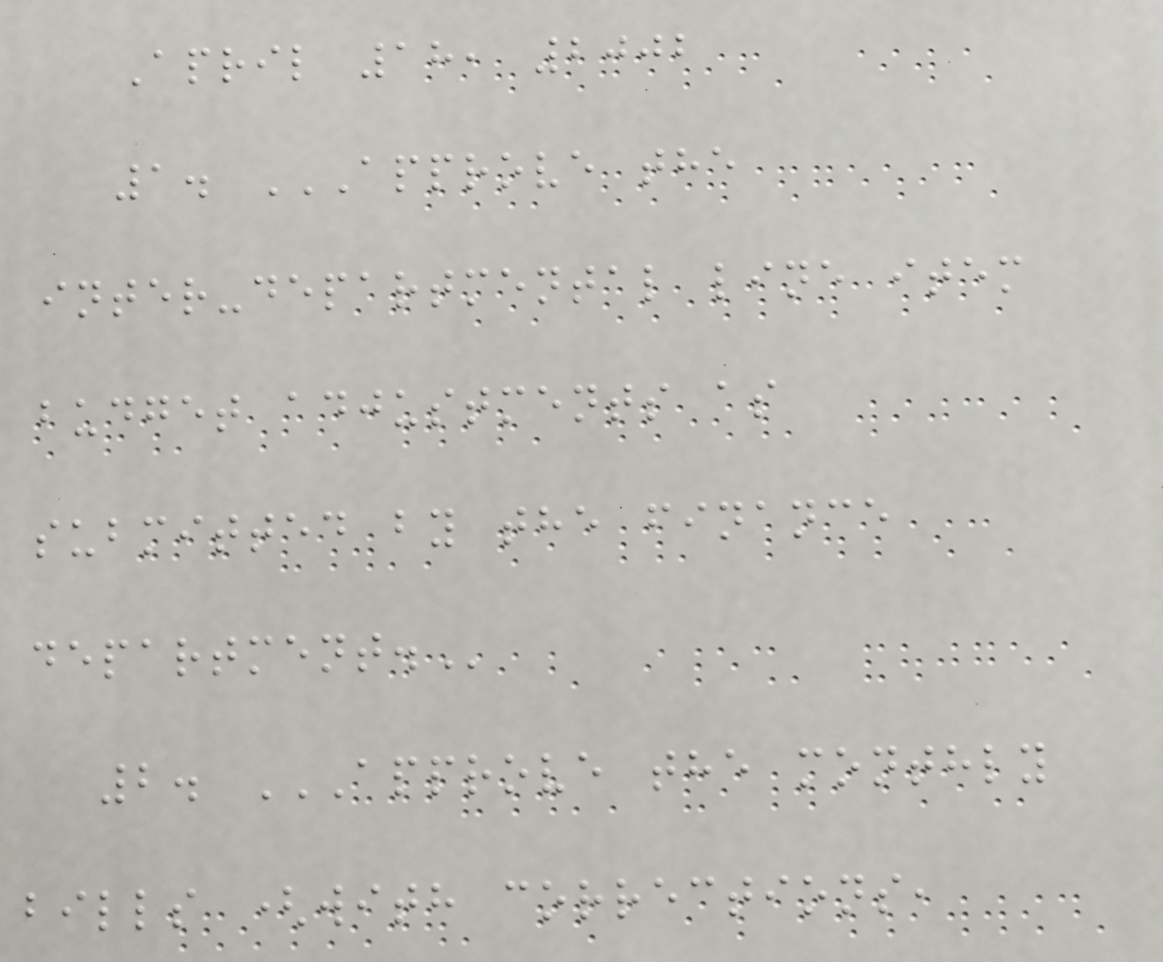April 18, 2002
1. APPROVE THE
INTER-DEPARTMENTAL LINE ITEM
BUDGET ADJUSTMENTS AS
SUBMITTED BY THE FINANCE
DEPARTMENT.
2. APPROVE THE MONTHLY
BILLS (WITH CORRECTIONS,
